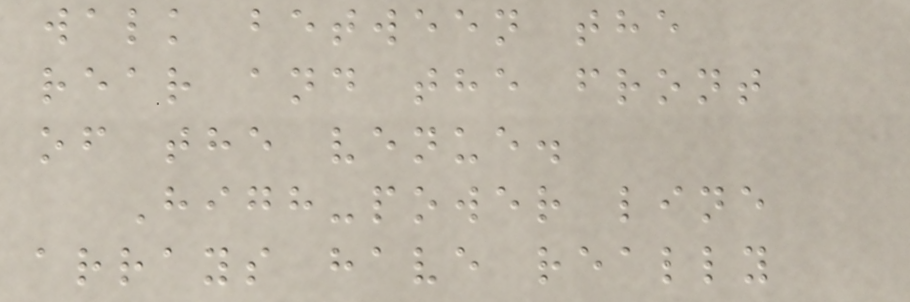walk between the
rear and the front
of the venue.
High-power line
arrays have really
